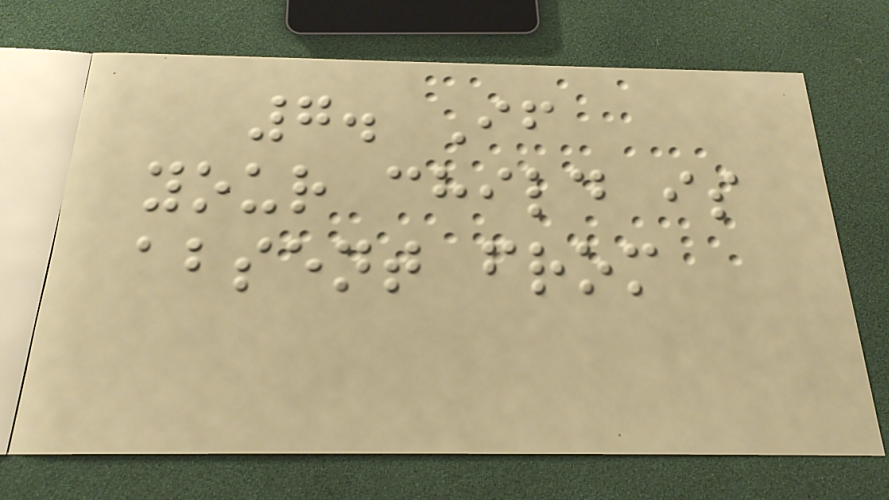7. If
your child is
absent from
